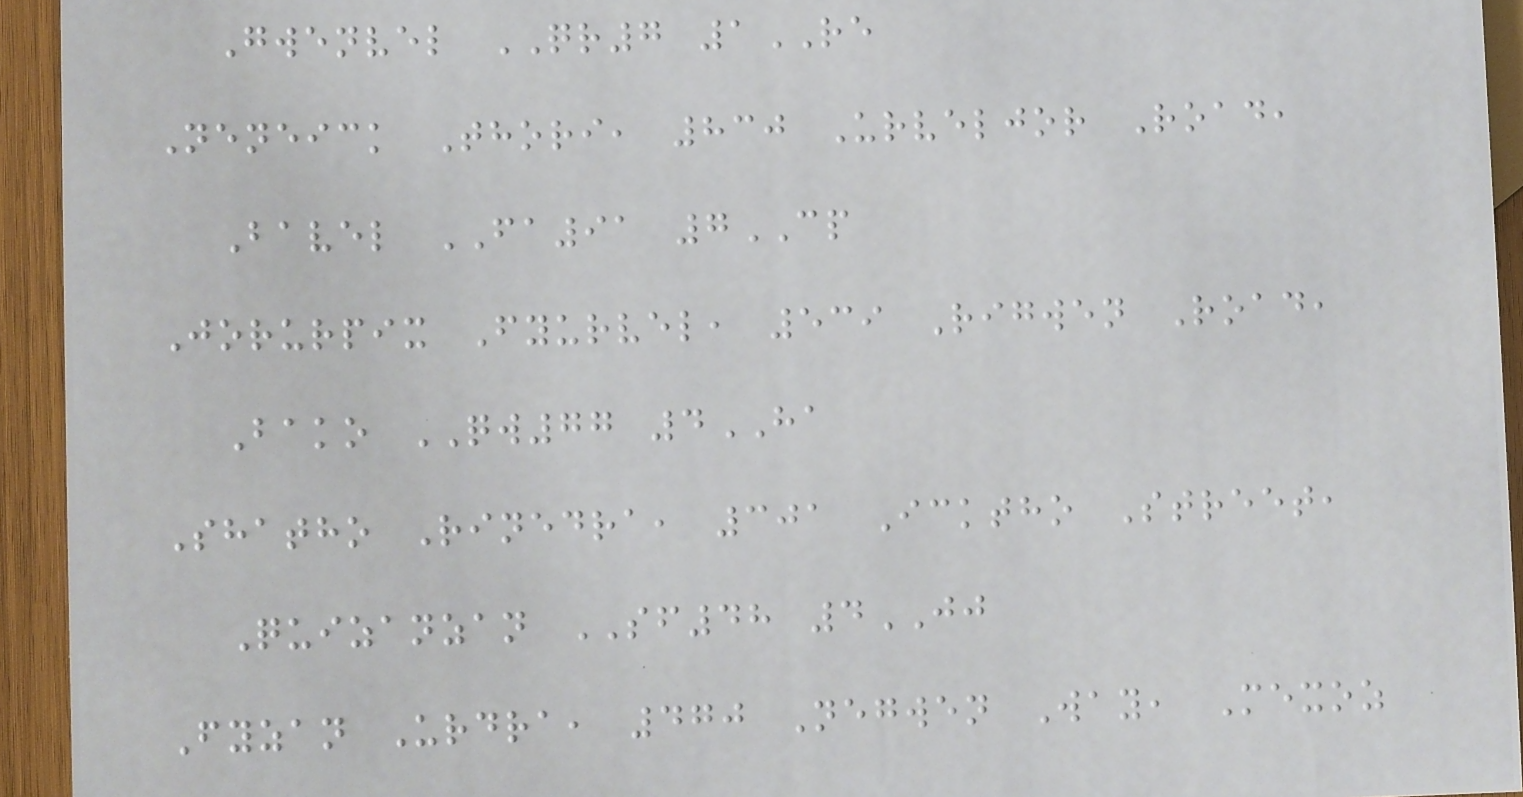Gwenvel QR7 1RE
Neneick Thori, 830 Urveljor Road,
Bavel FA91 7CP
Jorurpix Fyurvel, 539 Rigwen Road,
Bako QW77 4HA
Shatho Rinedra, 301 Icktho Street,
Quizanzan SF48 4JJ
Fyzan Urdra, 470 Negwen Way, Mexoz
